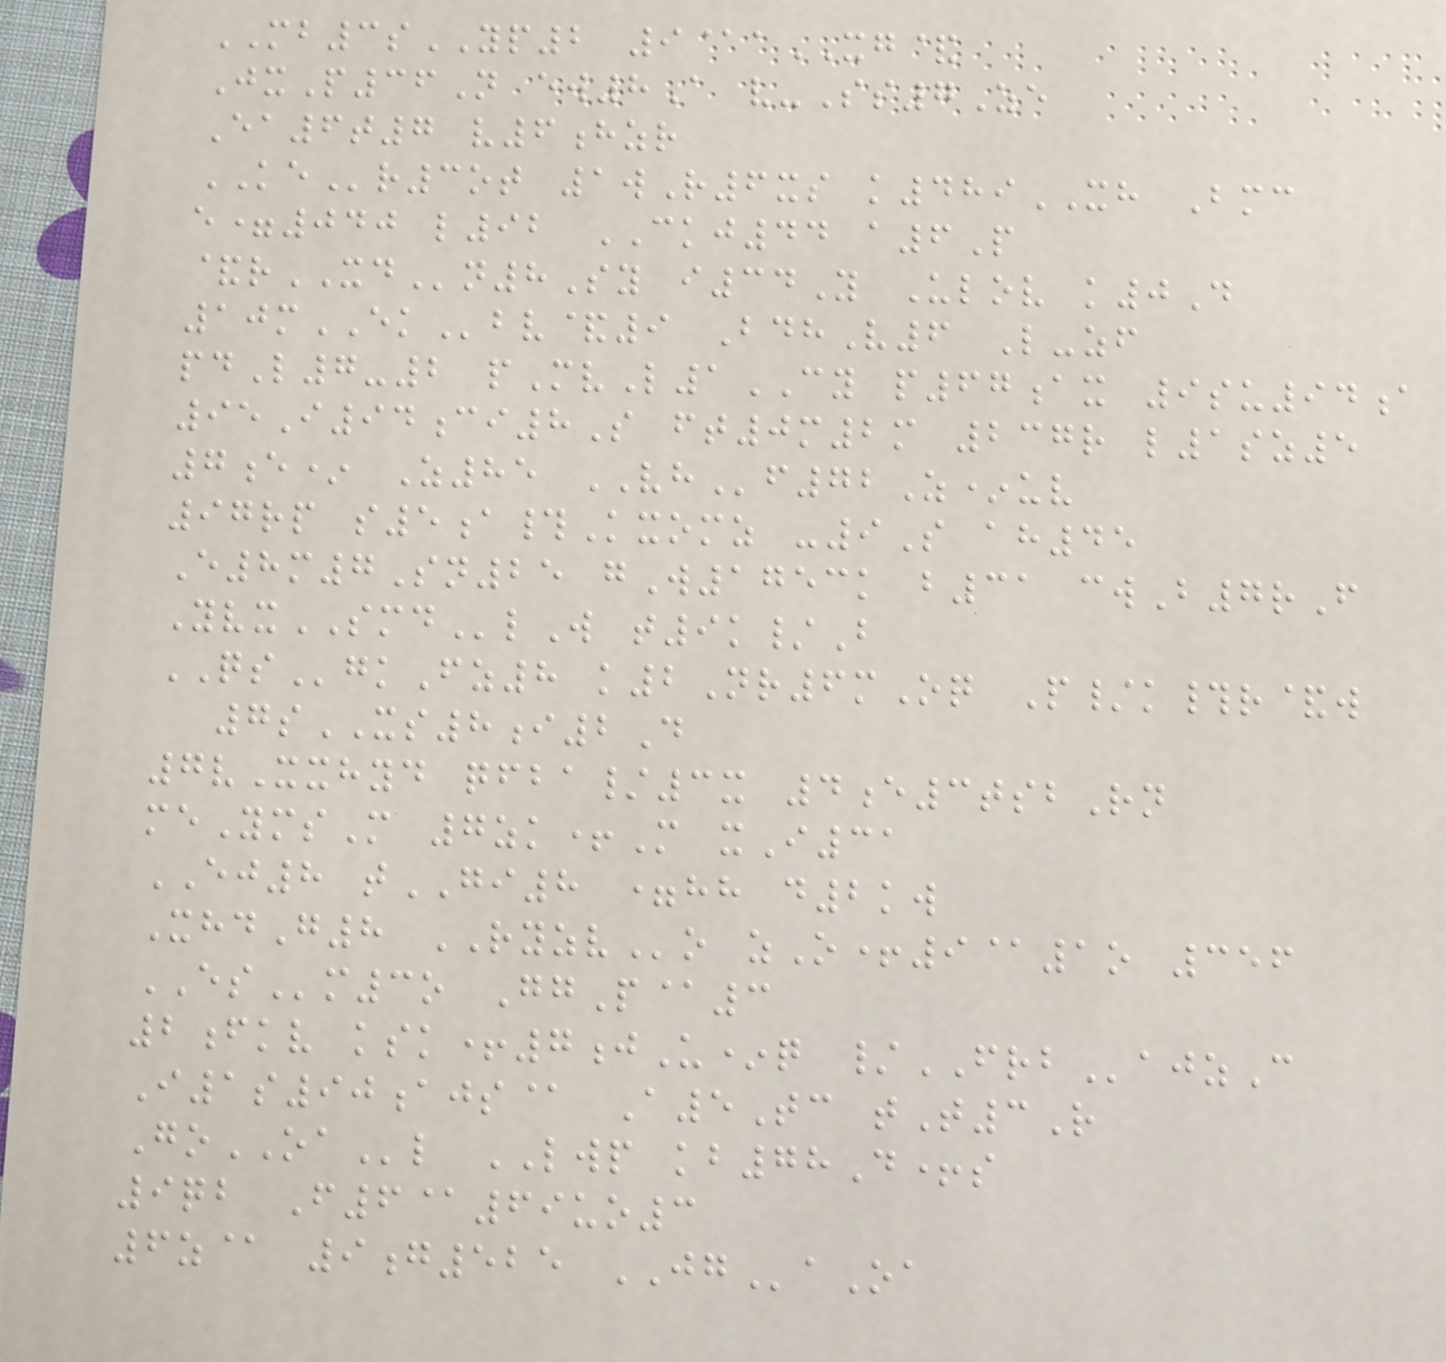MB3sYP2 9@aXG&
JxP36N ew8A v-Ss7Ze
Ea6t7 v6hzr
KEr3ot 1wR6xs k489XH Bmc
e=040 l92 CKJ44 a6P
&rXDn8Sy i34Y Ulov k0D
10mEKbv&9 BdhV6 L-zf
pdL7-2 pMvL1CY p67ax 9su94a
95I94ci8S ft0m2m 237r l1sz5
7e* Z85 VHf72Z*uv
97rp s5a#Kxomz -9S ah45
E8m7Sn25 gW1753k b31 cwB7rF
YvxSMDlW t9k/B
QSgkFz8 k2Nr6mOq P/k#r&w
7sXS8i2D
7vXxhyd qfba/3x 4e3tsbRn
meYmsM 7zk+M xI31
EJ8 tGI8 =hh d2kw
XhdG8 RYZVo zO+9@1o 356
ESm3o GgP@3
2fkv ksk+7jU*q /FRBajzC
I1s90ajs@ A5Tc tT3R
GoOAl LWP kb78D+s
9qb F6@69uo3
6z@ 9g525 JGaOa
